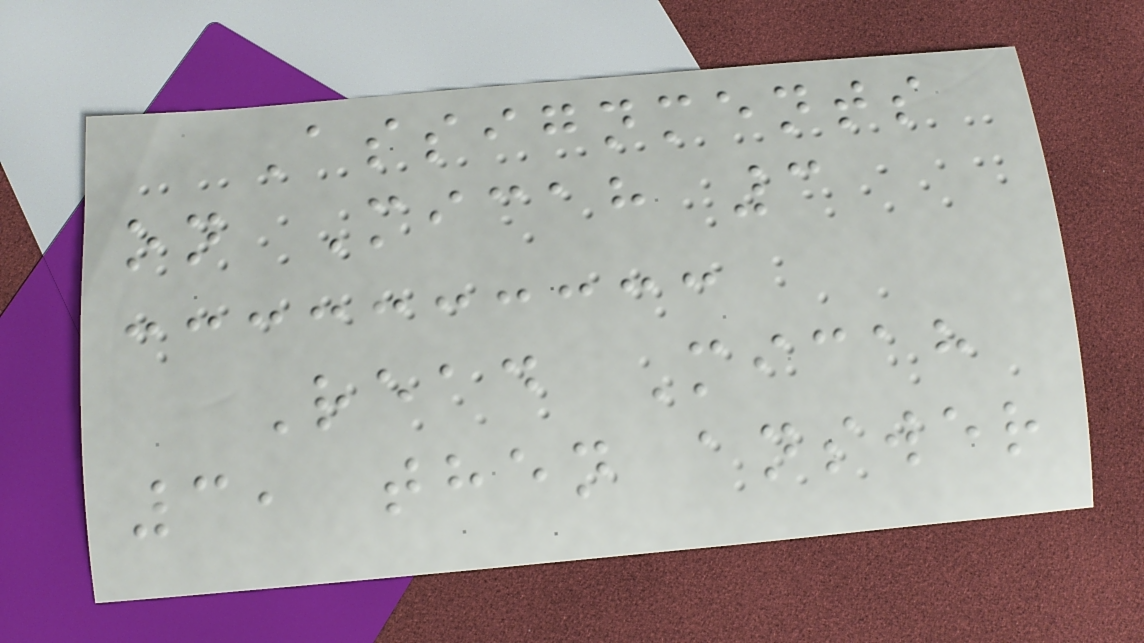Assignments
on Micah 3
Read Micah
3, then answer
